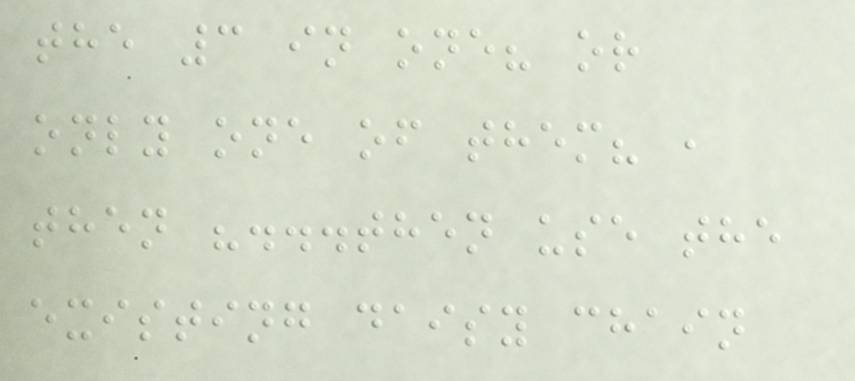the 3 in one? or
only one of them? ,
then "...then use the
existing daisy chain
